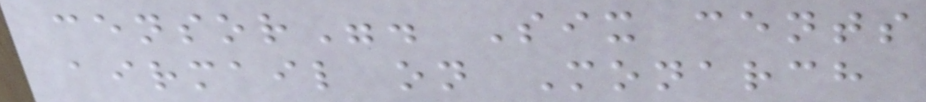censor". Six cents
airmail on Monarch
